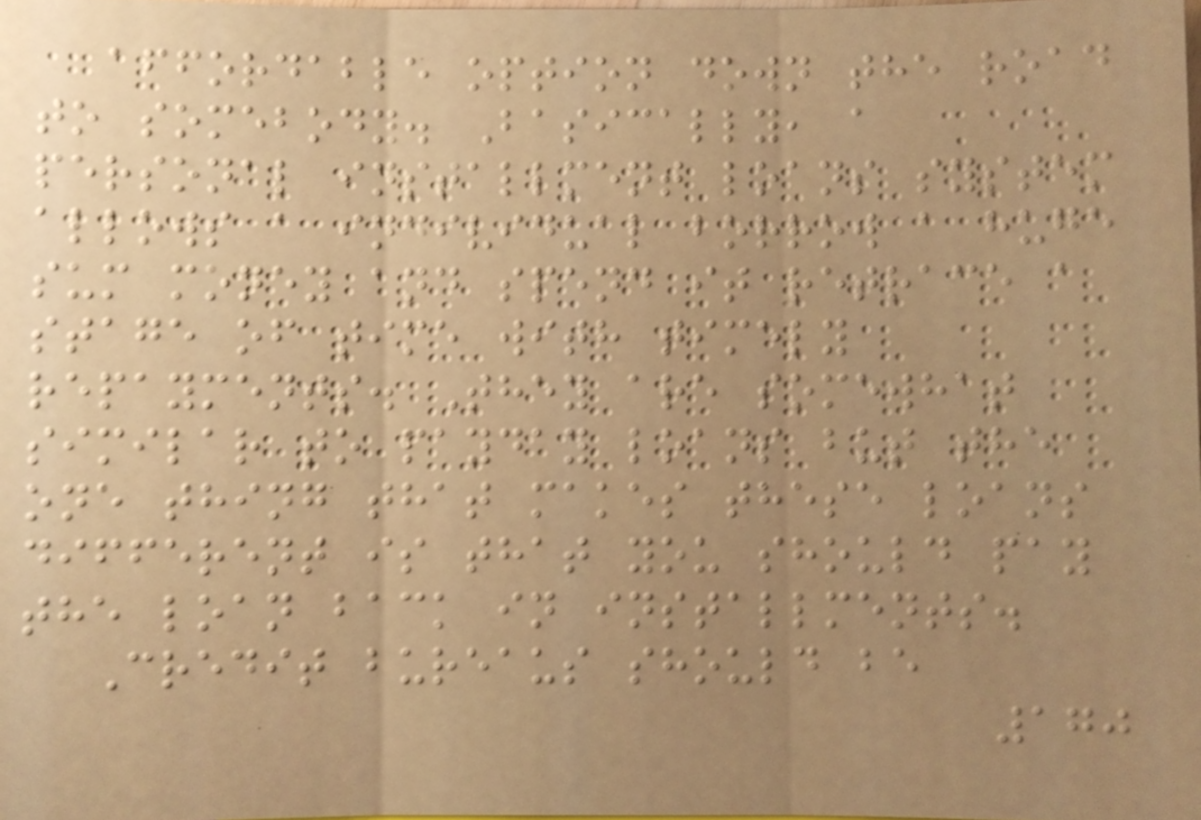affordable option down the road
to somebody. Basically, a
personal installment loans system
allows a individual borrow a huge
sum money and spend it retrace a
stage of time with timely
repayments. They are somewhat
similar to payday loans but the
one thing that makes these loans
different is that you should pay
the loan back in installments.
Credit bureaus should be
170
